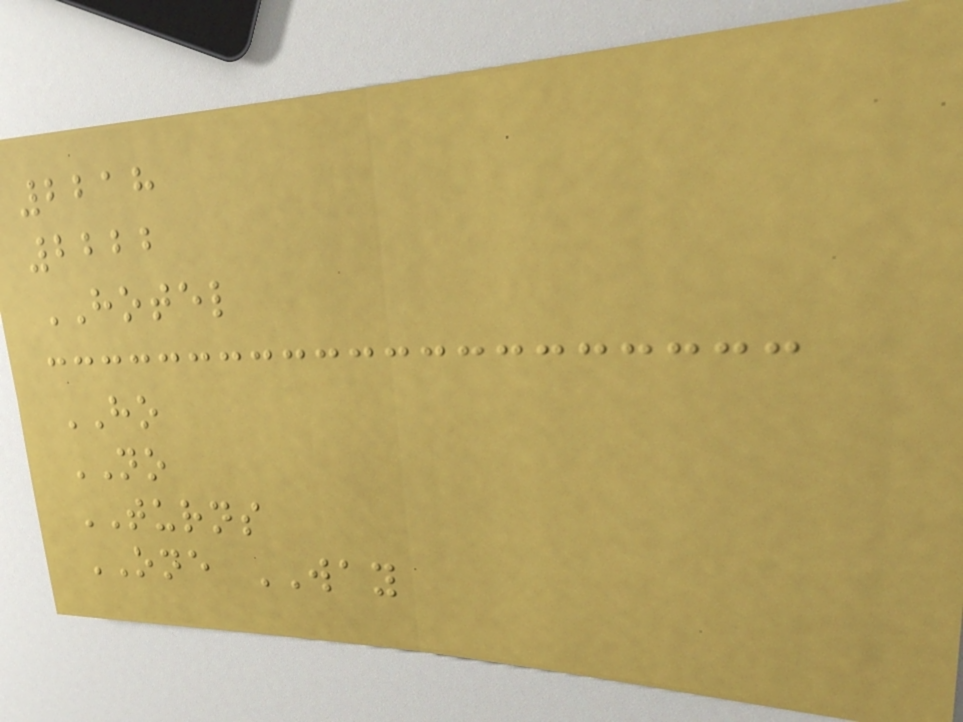2218
2222
HOTEL
HO
NO
TURNS
ONE WAY
